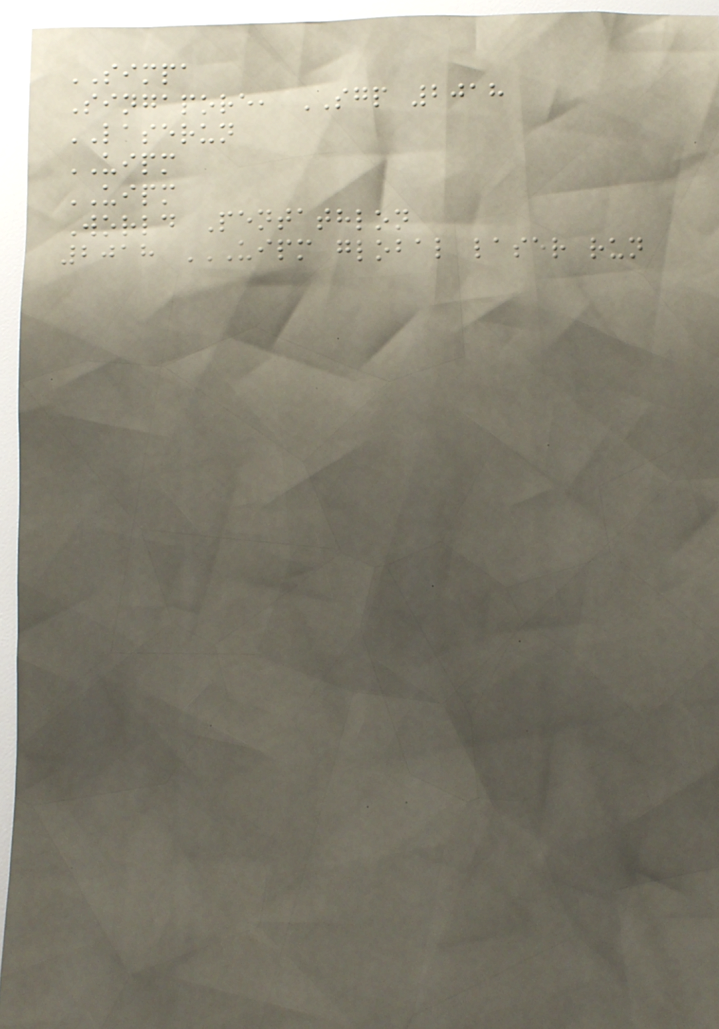SIMPA
Singapore, SGP 2018
LASERUN
UIPM
UIPM
World Pentathlon
2018 UIPM GLOBAL LASER RUN
